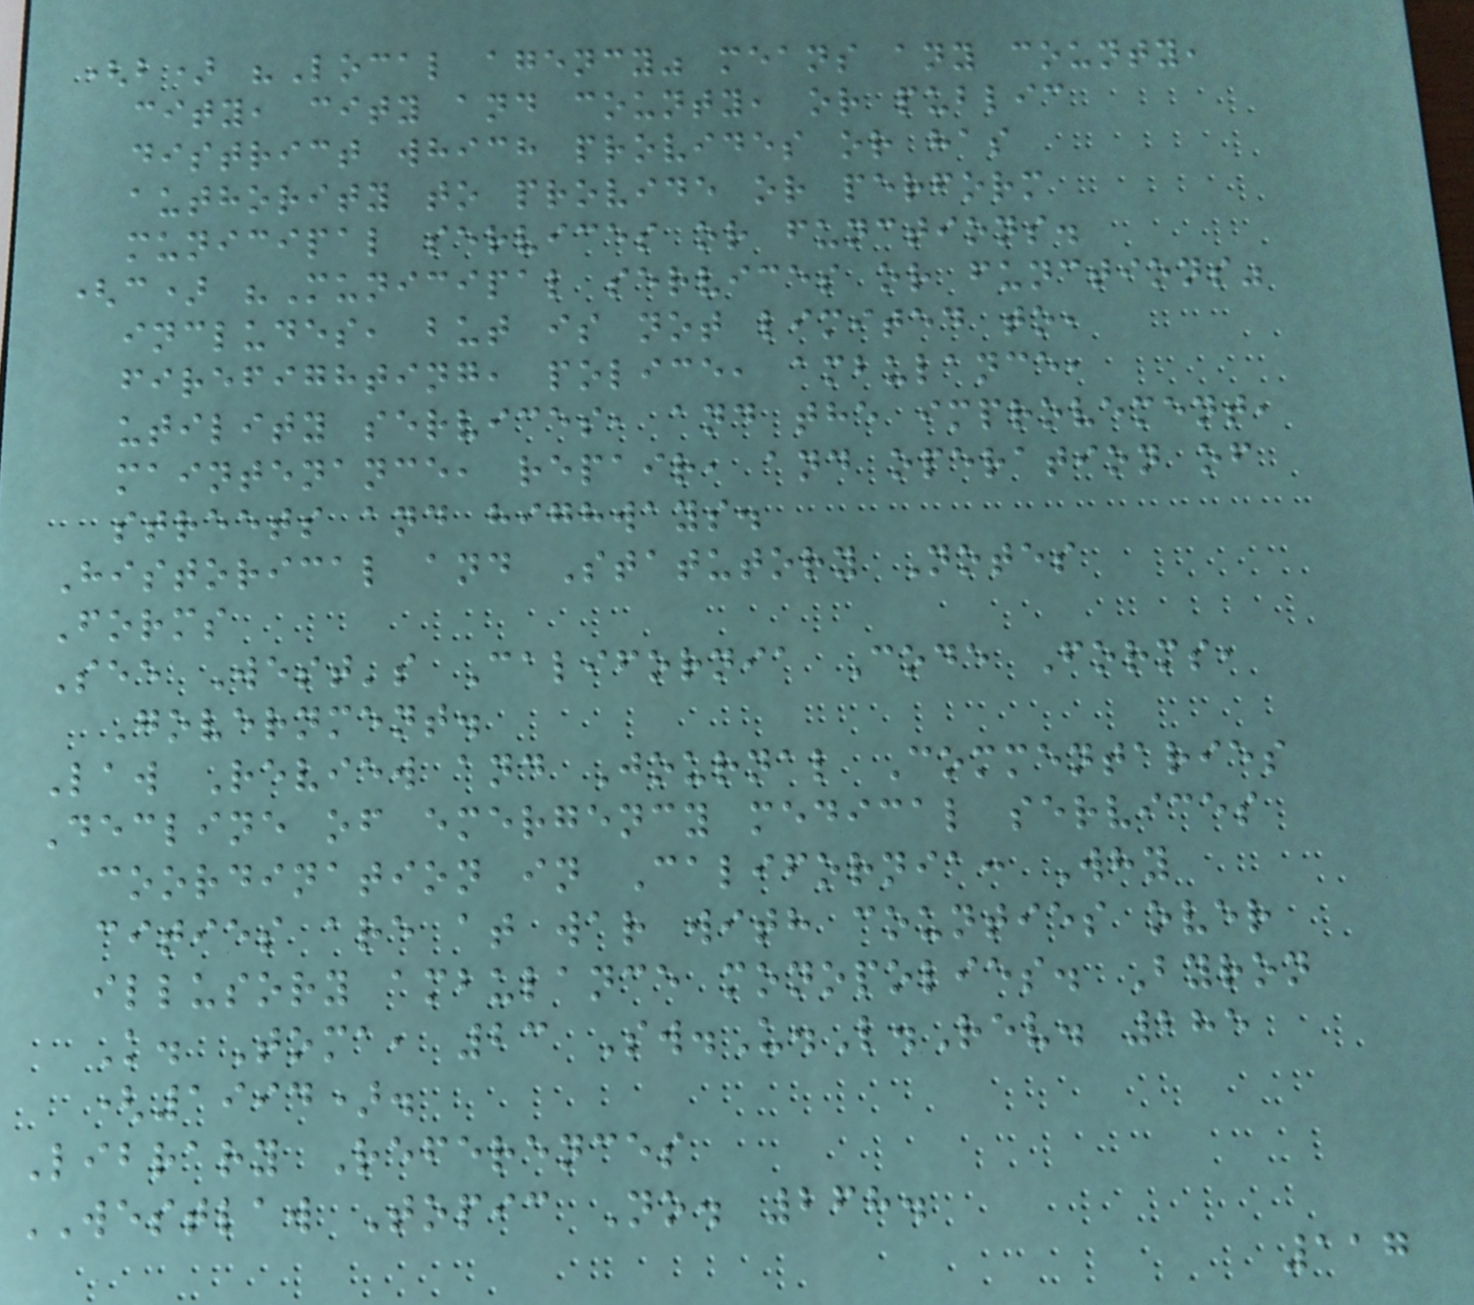(b) "Local agency" means any county,
city, city and county, or public
district which provides or has
authority to provide or perform
municipal services or functions.
(c) "Municipal services or functions"
includes, but is not limited to,
firefighting, police, ambulance,
utility services, and the improvement,
maintenance, repair, and operation of
streets and highways.
Historical and Statutory Notes
Forms
See West's California Code Forms,
Government.
Law Review and Journal Commentaries
Decline of emergency medical services
coordination in California: Why
cities are at war with counties over
illusory ambulance monopolies. Byron
K. Toma, 23 Sw.U.L.Rev. 285
(1994).
Library References
WESTLAW Topic No. 268.
117
